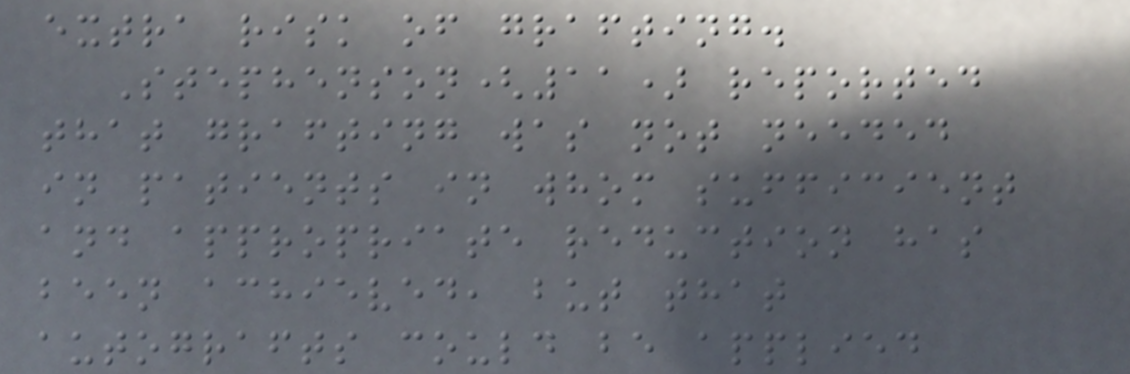extra risk of grafting.
Stephenson(11) reported
that grafting was not needed
in patients in whom sufficient
and appropriate reduction has
been achieved, but that
autografts could be applied
